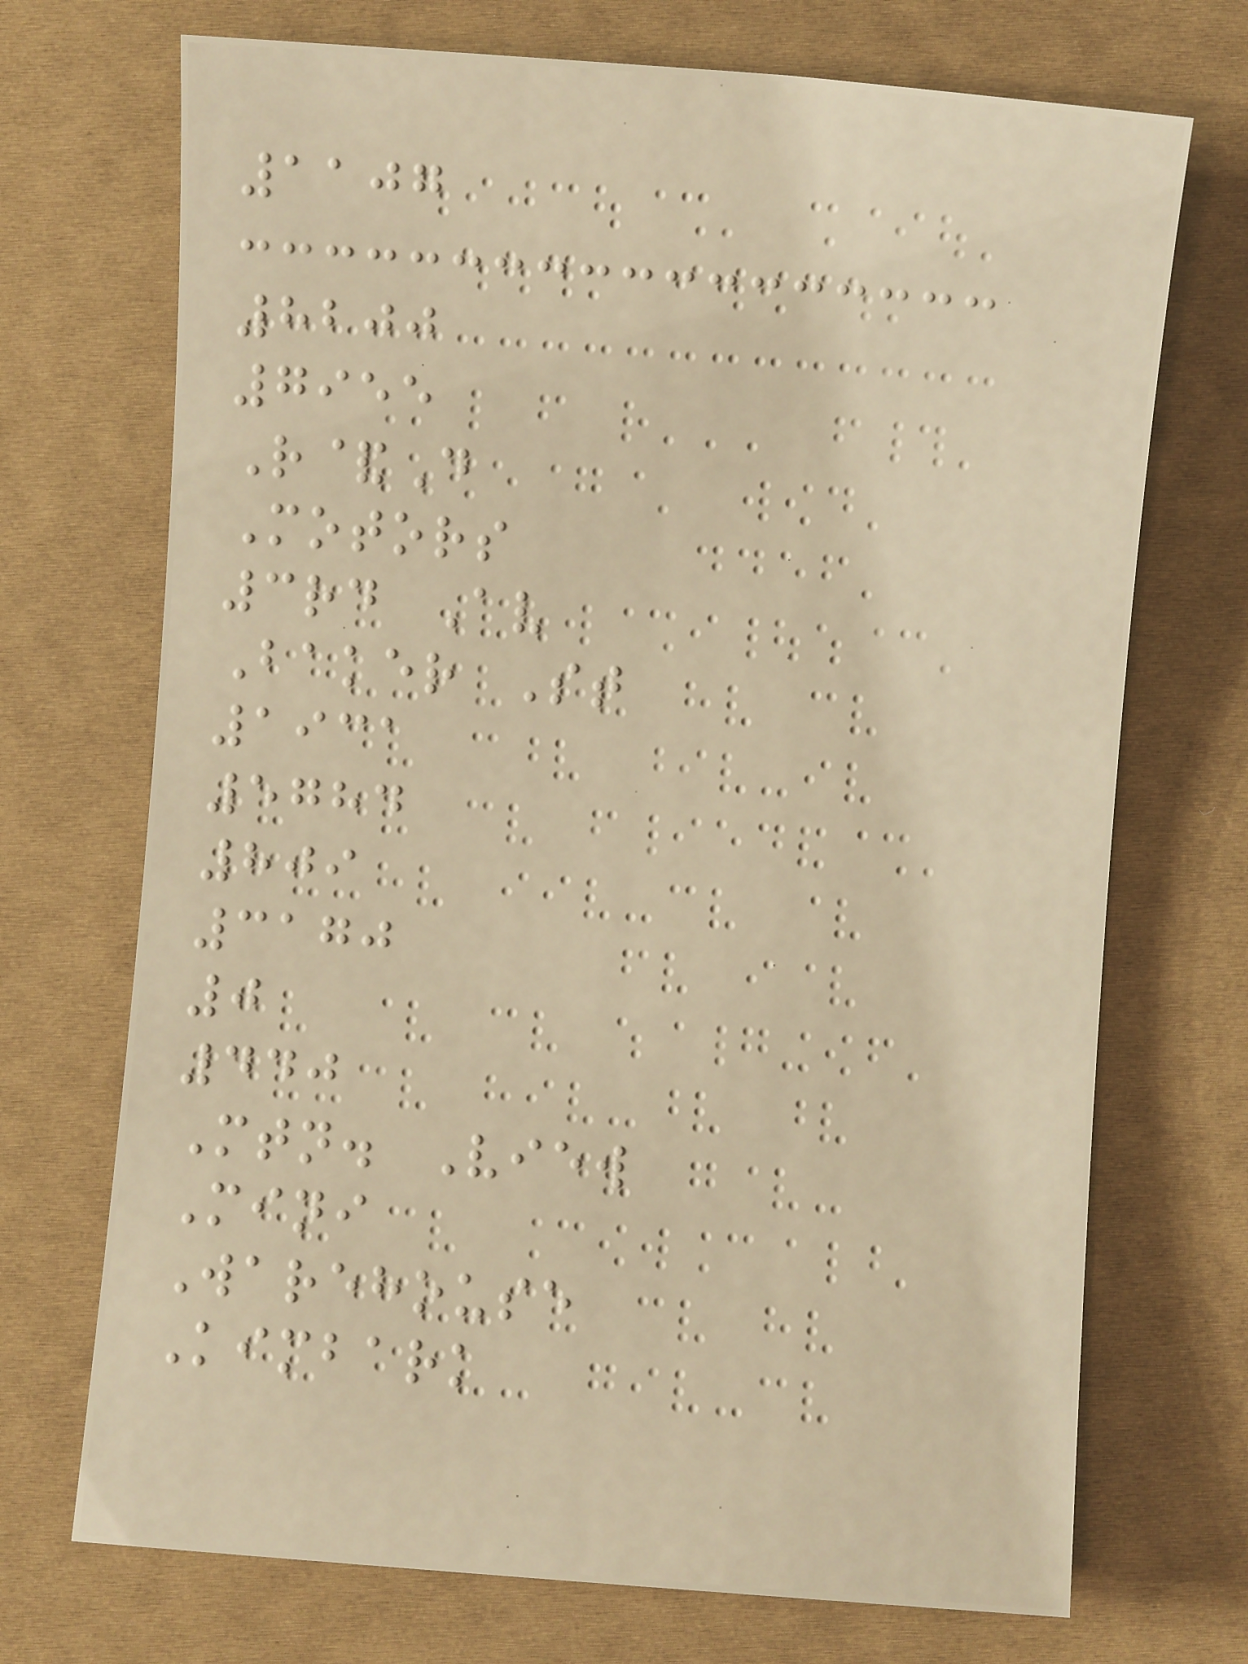1107
8200
7955
R&D
Motors
3rd Av
Baker St
1931
5784
809
3170
0
440
Mtn. View
Mini
Warehouse
Kimbark
